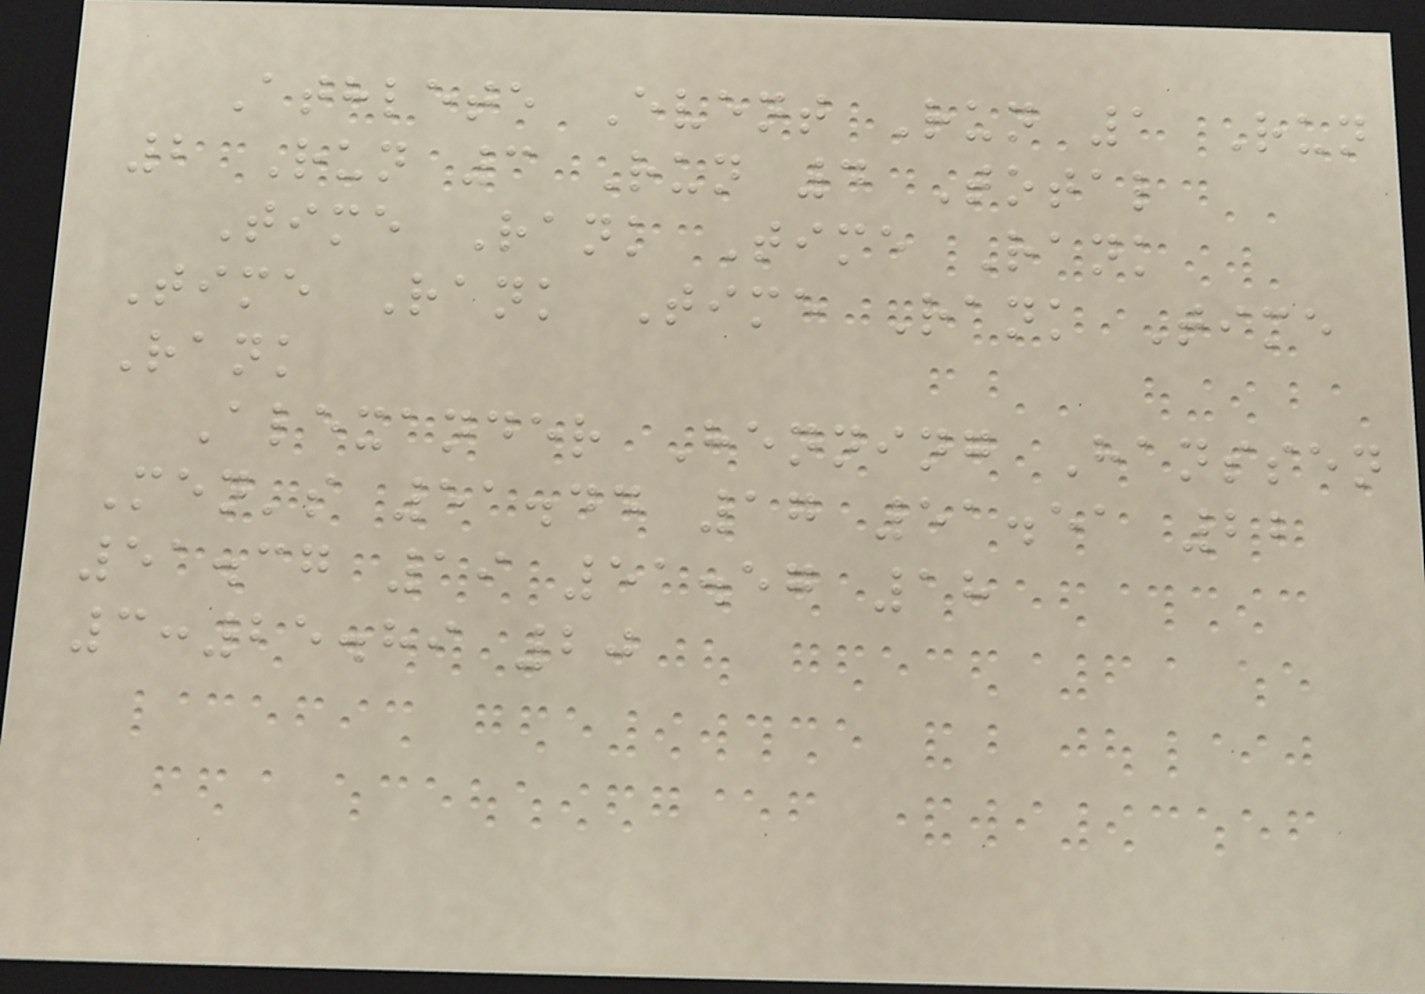Athlete Event Run 1 Run
2 Run 3 Run 4 Total
Time Rank Time Rank
Time Rank Time Rank Time
Rank
Alexander Henning Hanssen
Men's 51.44 17 51.51 22
51.37 19 51.57 18
3:25.89 20
